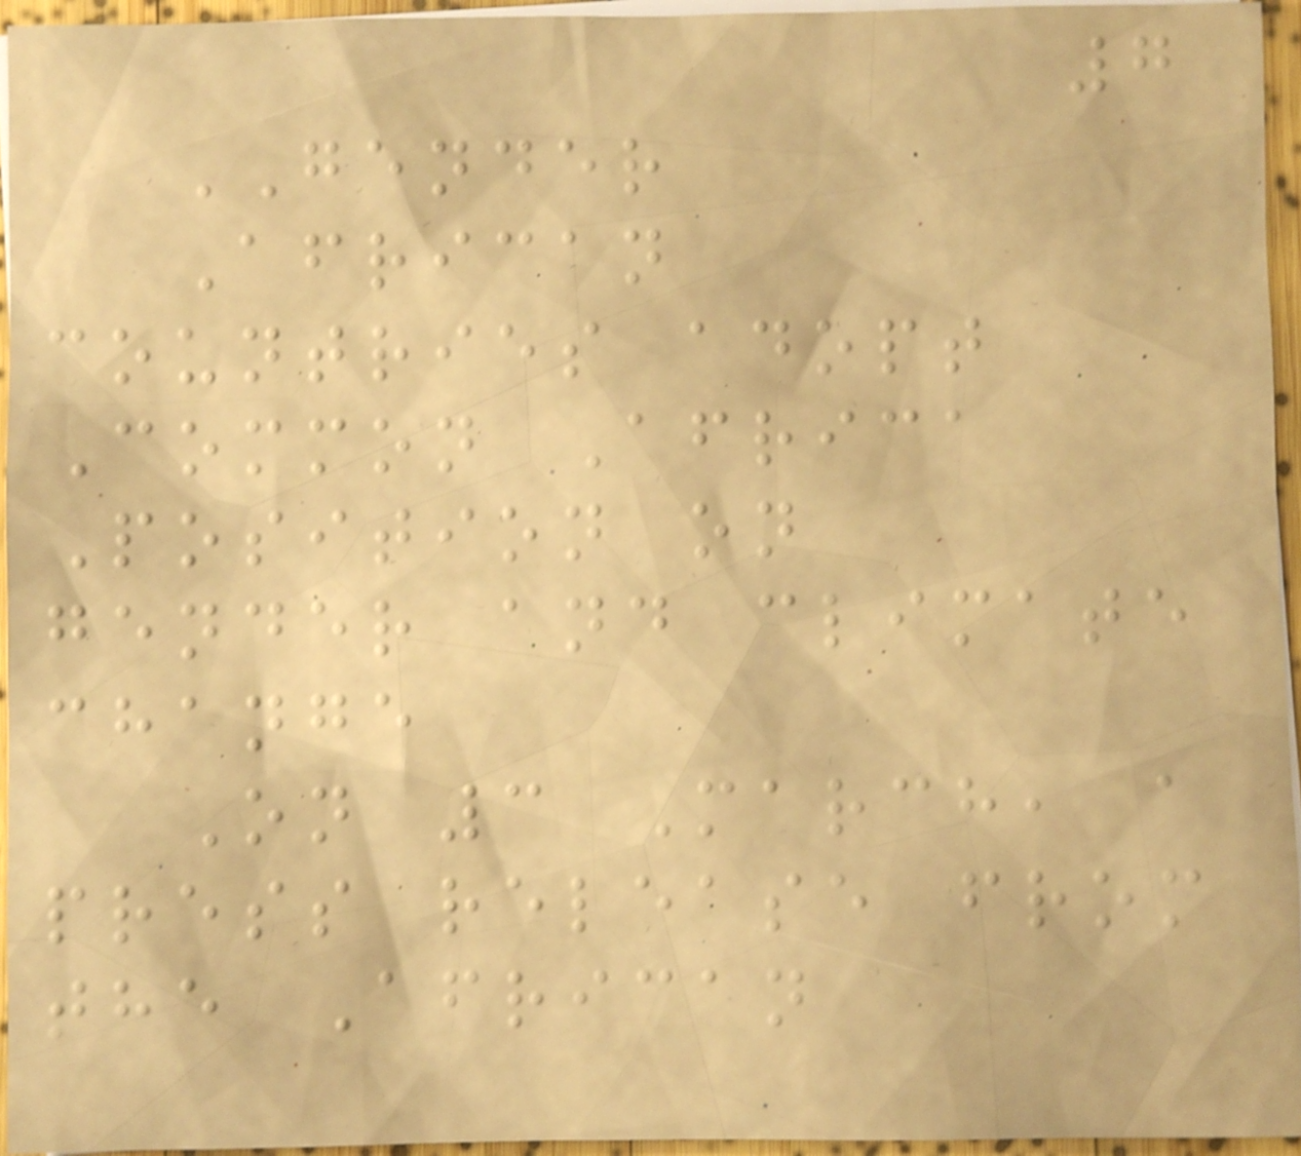7
GENDER
African
countries adopt
Common Africa
Position on
gender and climate
change
On 3 March, a
press release from
the African
